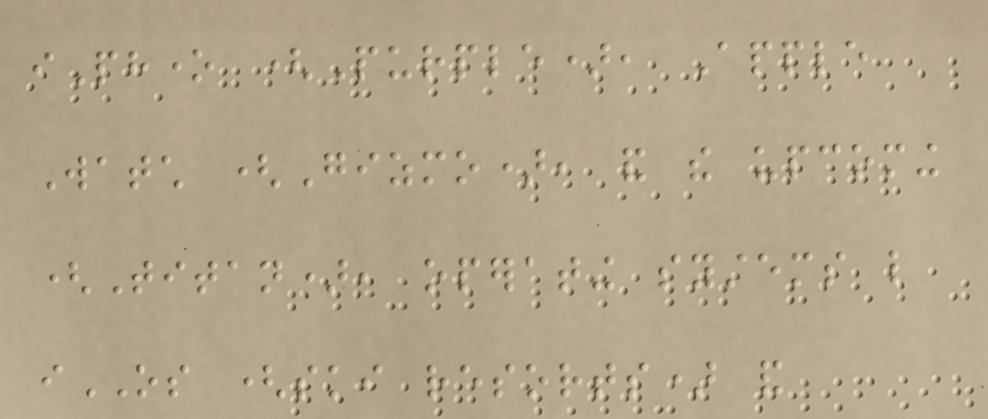iPhone (Purple), Apple
Watch (Gizmo), and the upcoming
(Titan), operating systems like
iOS (ski resorts) and
